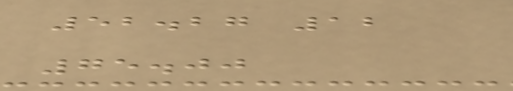52.27 12
75.00
